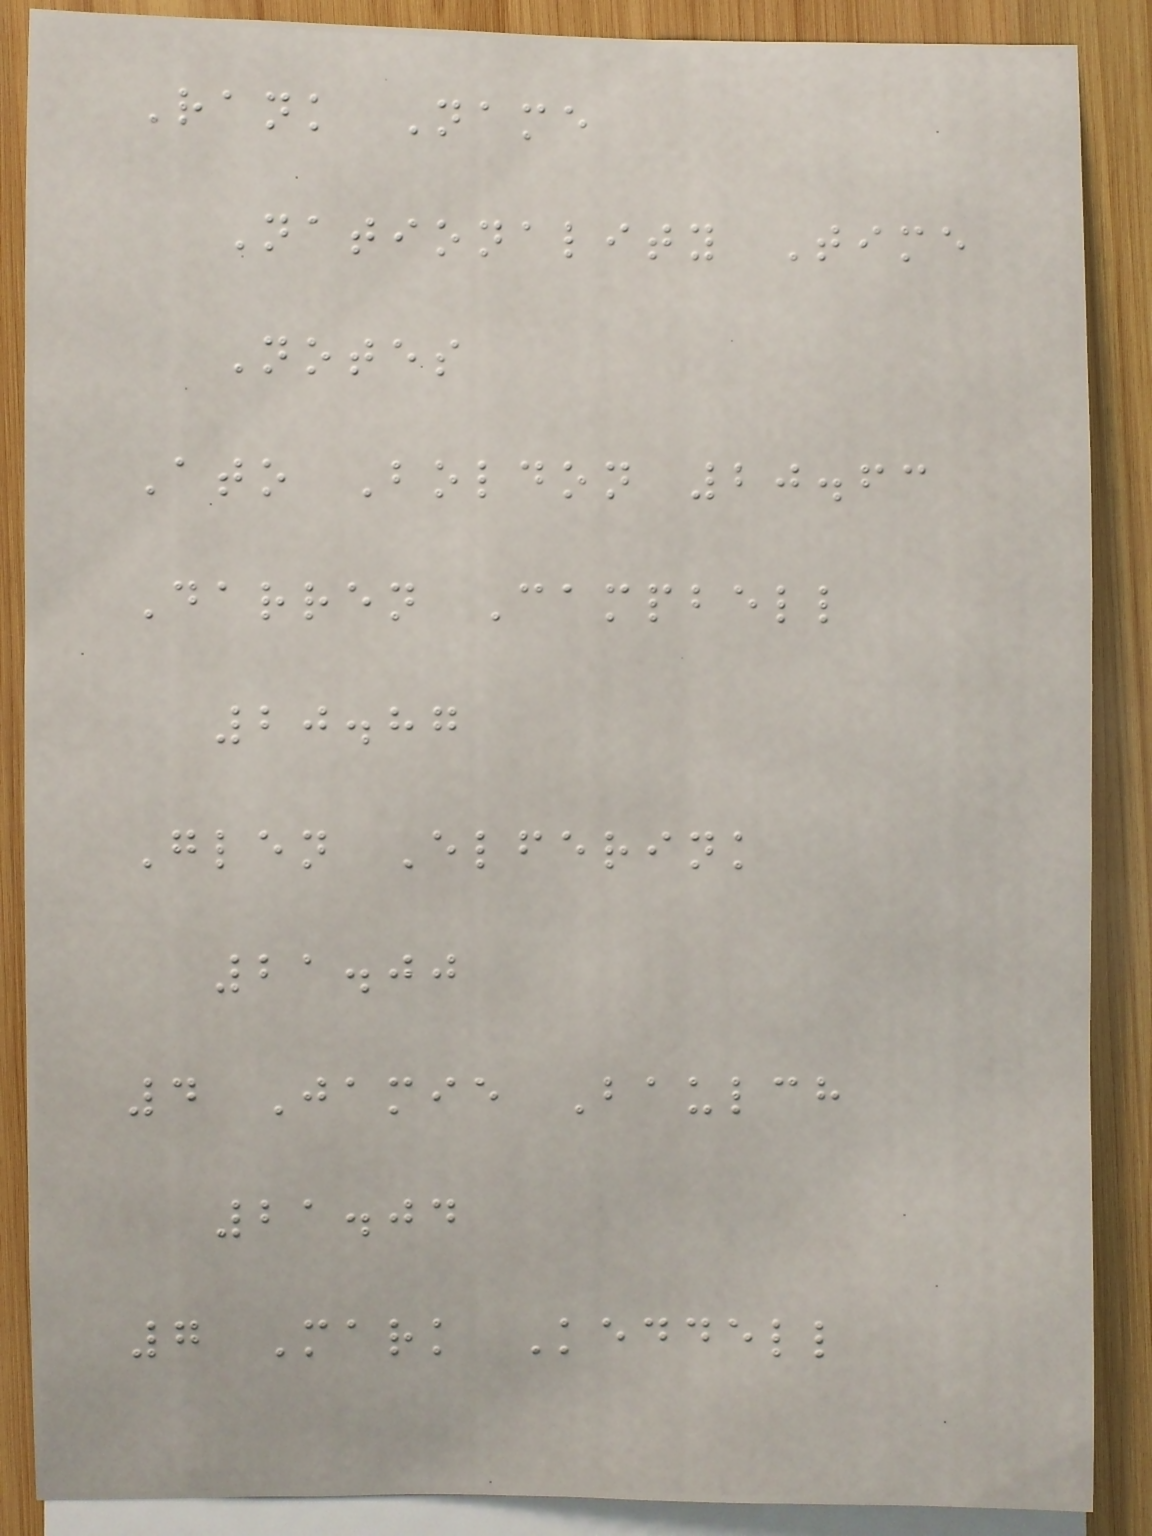Rank Name
Nationality Time
Notes
Ato Boldon 20.63
Darren Campbell
20.87
Glen Elferink
21.00
4 Jamie Baulch
21.04
7 Mark Keddell
